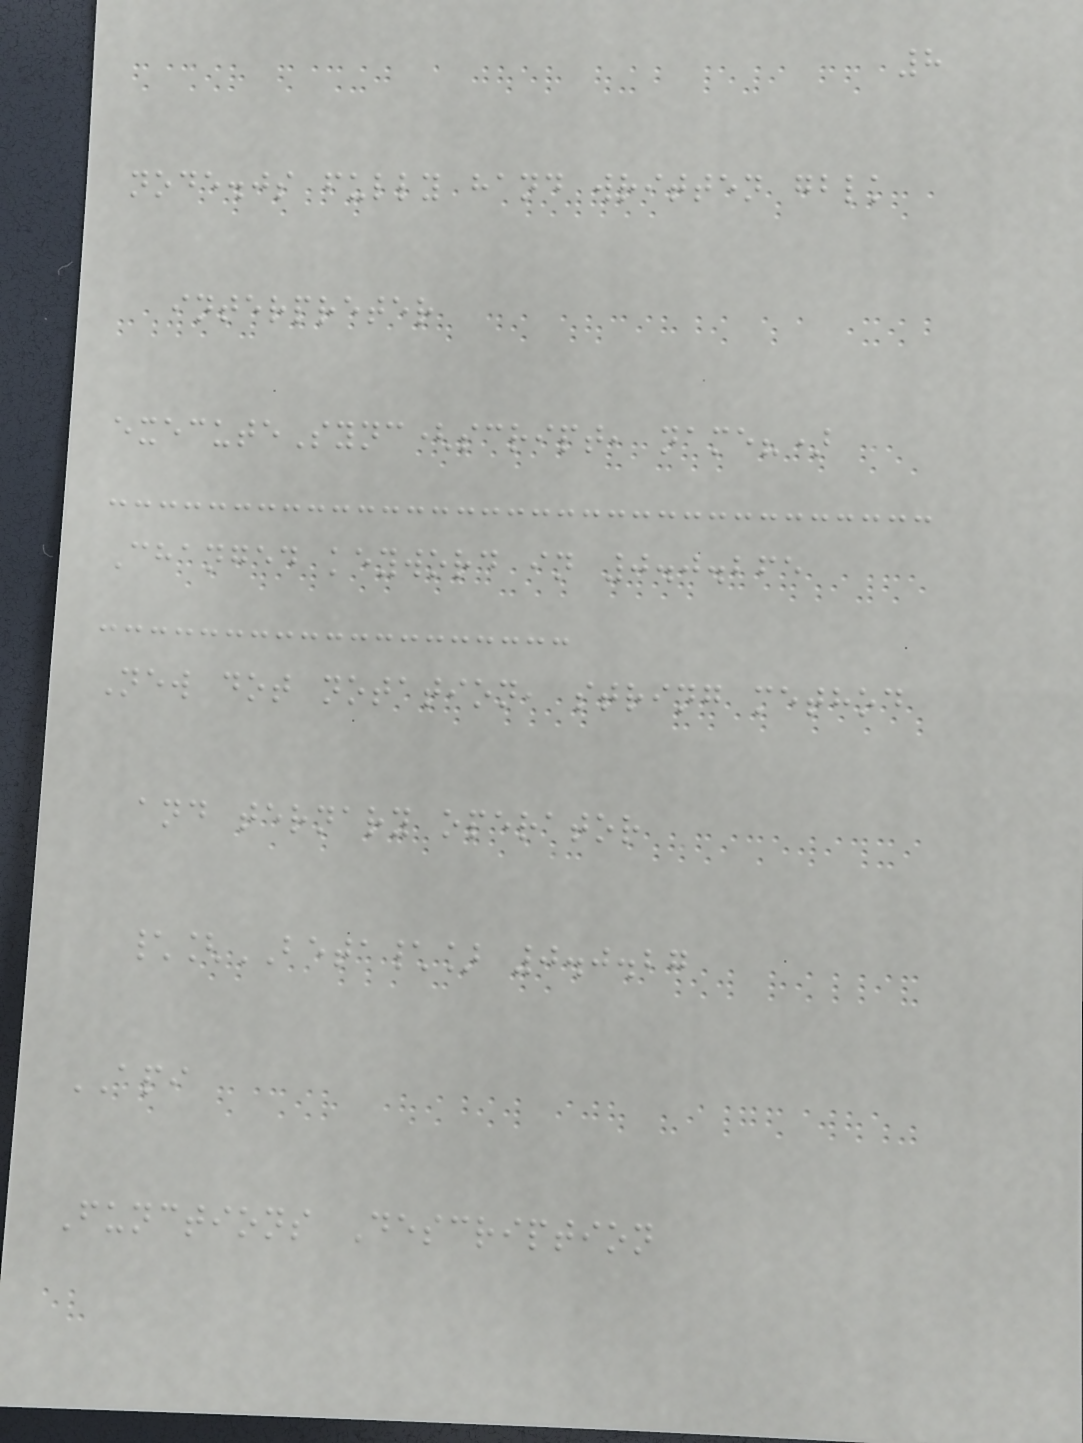8
node.js fully hand written gblk
interpreter
executeSync(script, name?)
Changed keyword in 0.0.265
New dot notation, string method
and ternary operator
\[BETA\] 0.0.27
API
Functions Description
